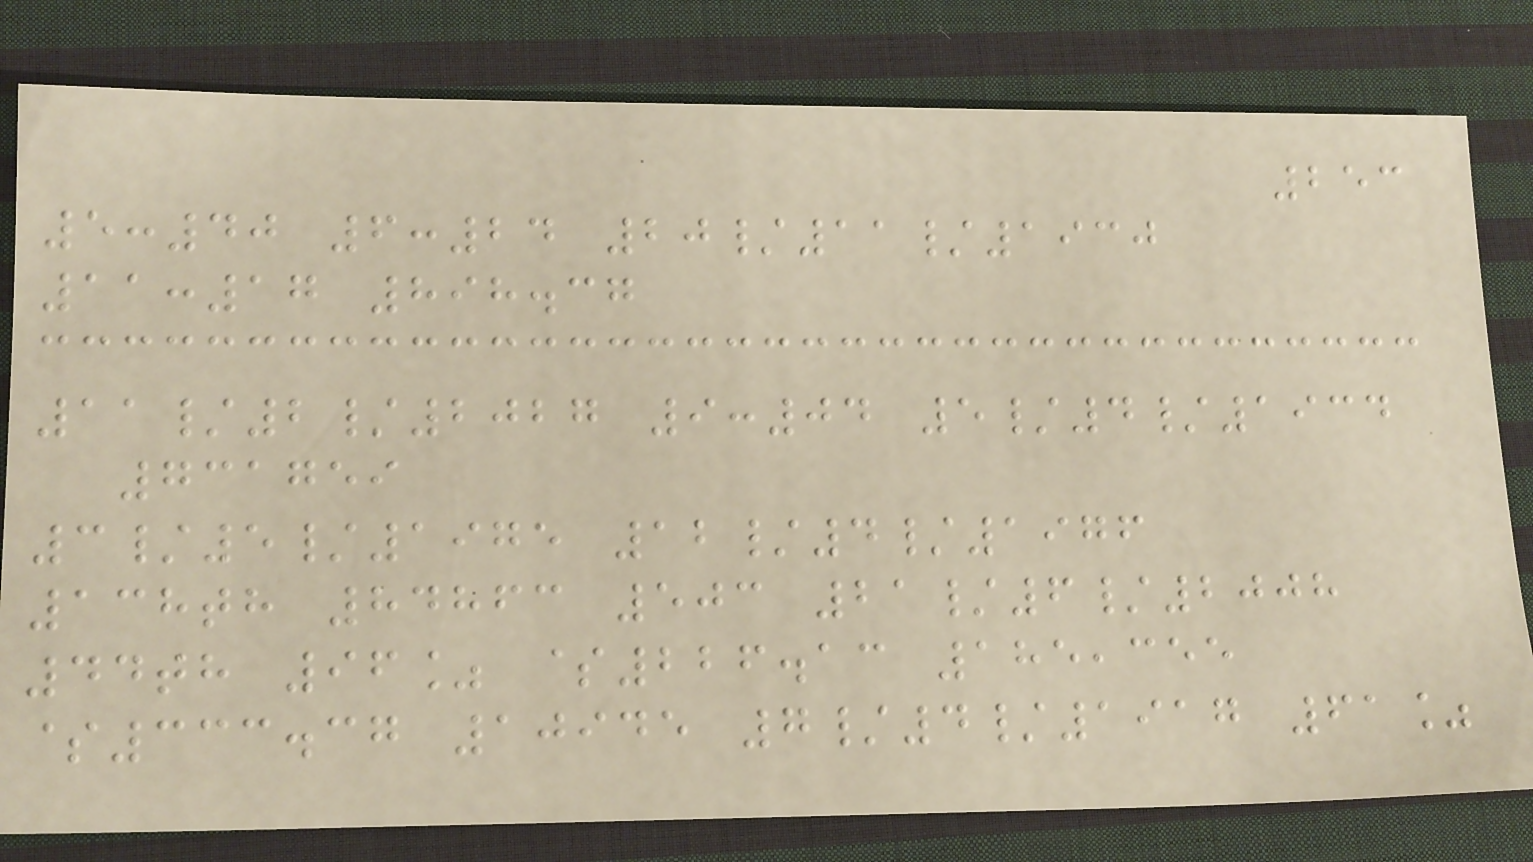253
5:40 6:24 20/11/1930
11:17 898.37
11/2/2027 9:04 5/4/1934
731759
3/5/1975 12/4/1976
138th 84863 503 21/6/2008
44th 96% $226.13 185,355
$333.37 10945 7/4/1917 61%
